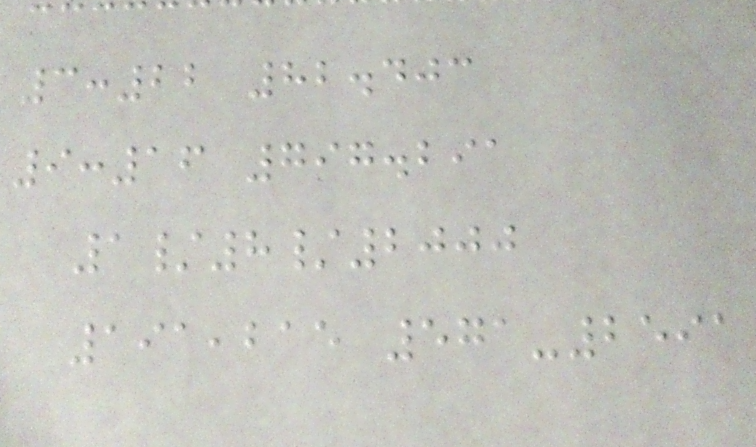3:22 82.403
9:16 797.291
1/8/2000
191,215 571-2591
